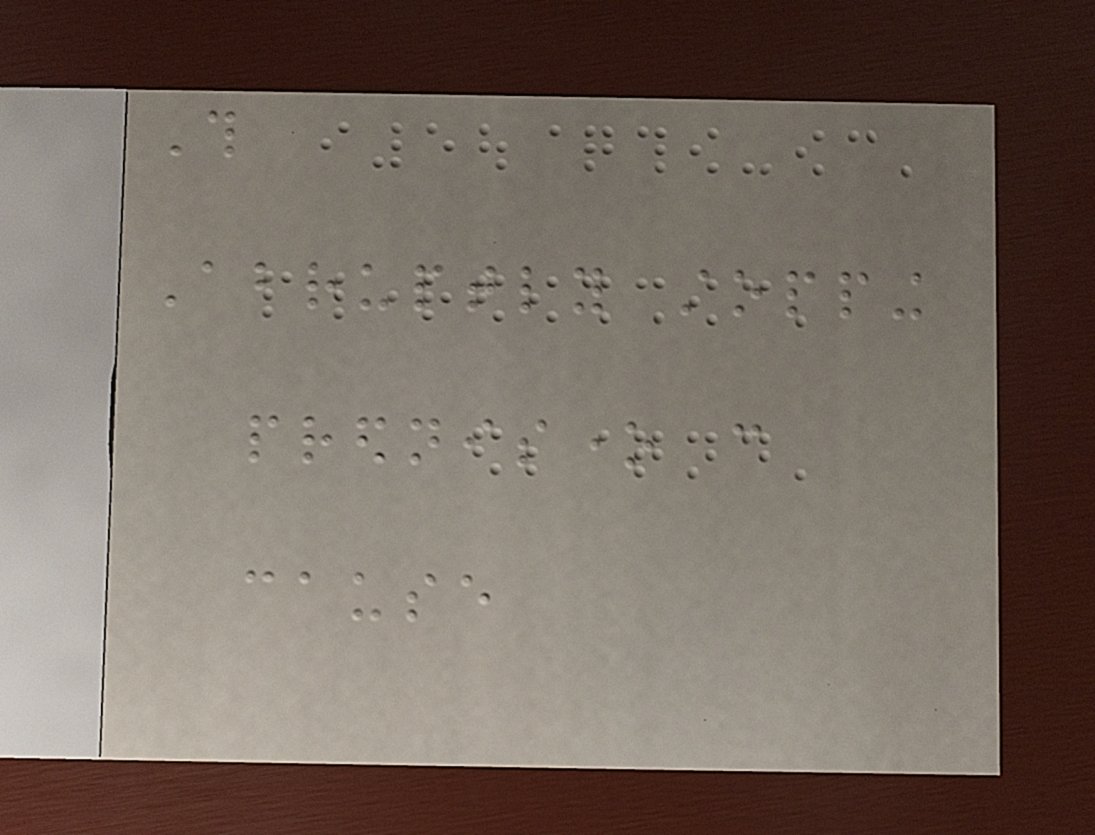This
Abruptly stopping
prednisone can
cause
